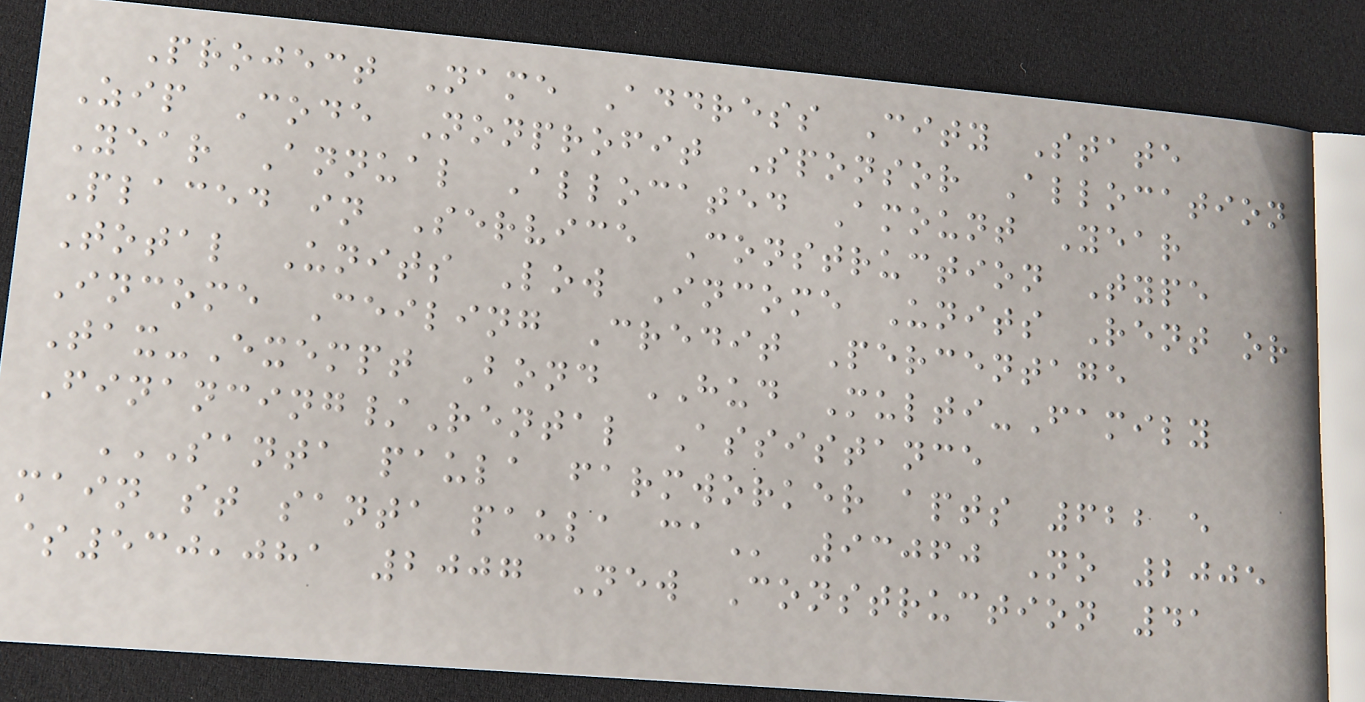Project Name Address City State
Zip Code Nonprofit Sponsor Allocation
Year Annual Allocated Amount Year
Placed in Service Construction Type
Total Units Low Income Units Rent or
Income Ceiling Credit Percentage
Tax-Exempt Bond HUD Multi-Family
Financing/Rental Assistance
SANTA PAULA FARMWORKER APTS 622 E
MAIN ST SANTA PAULA CA 93060 No 2005
$530,081 2007 New Construction 41
